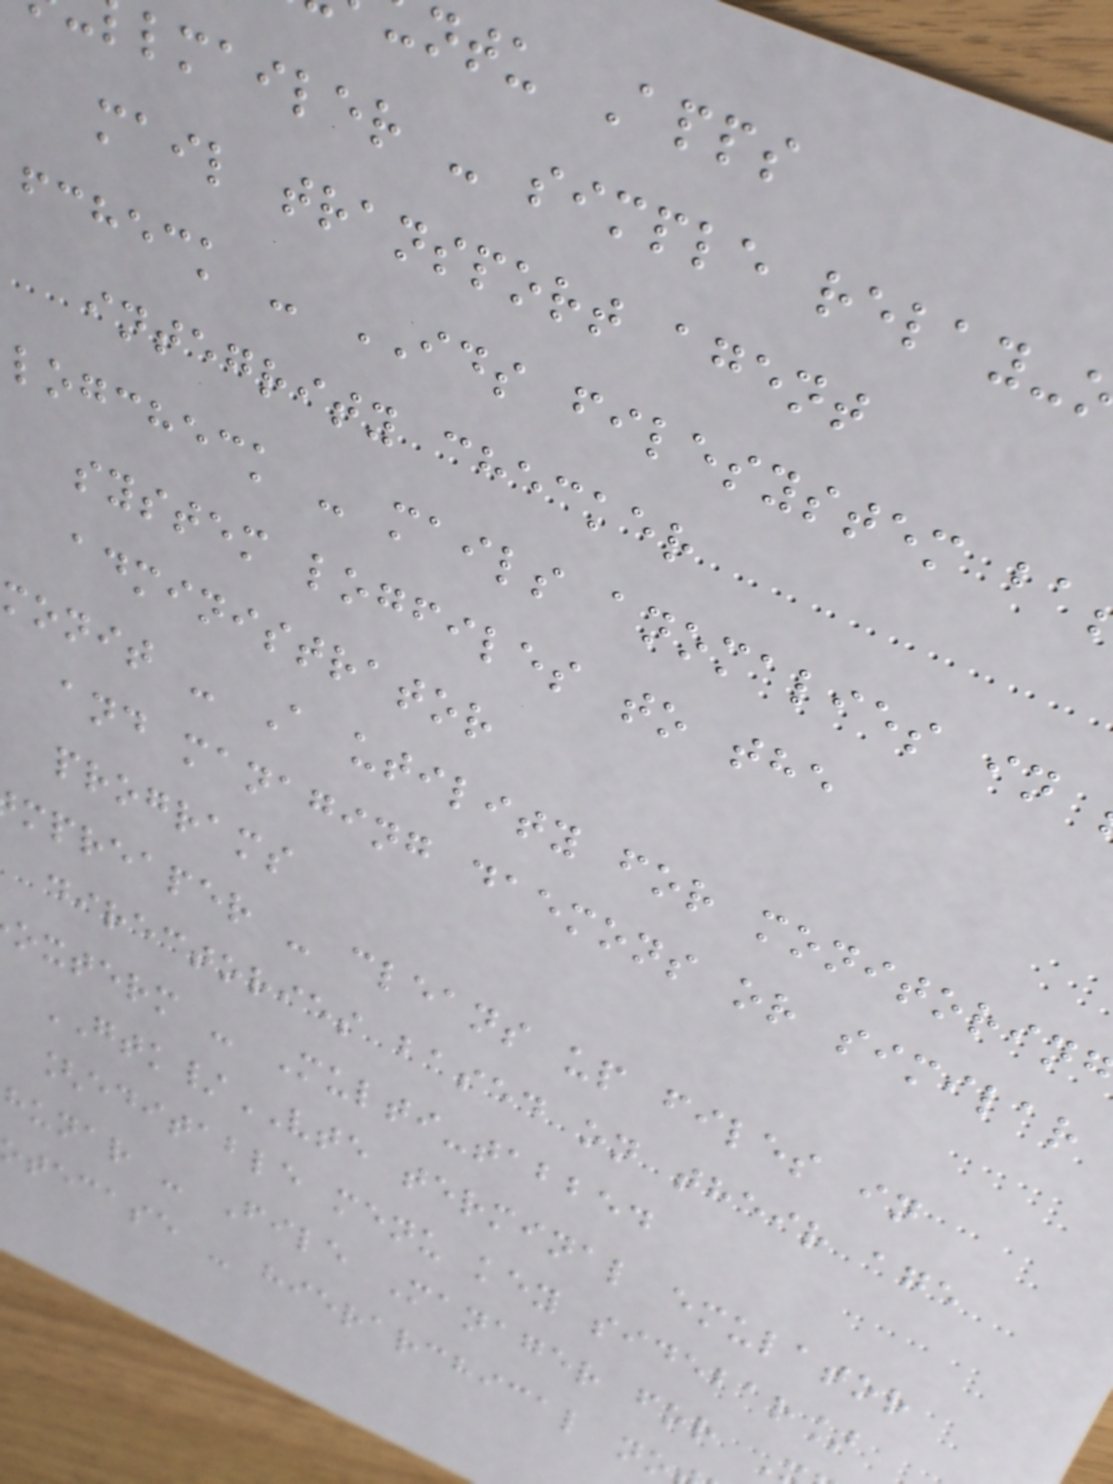ntu Apps
lmailer - simple relay-
mail transport agent
fcheck - IDS filesystem ba
integrity checker
logcheck - mails anomalies in
system logfiles to the
administrator
monit - A utility for monitorin
and managing daemons or similar
programs
mpreaper - cleans up files in
directories based on their age
oxterm - Multi-tabbed
GTK/VTE terminal emulator
[editable menu key sidebar]
hunar - File Manager for
otecase - hierarchical no
